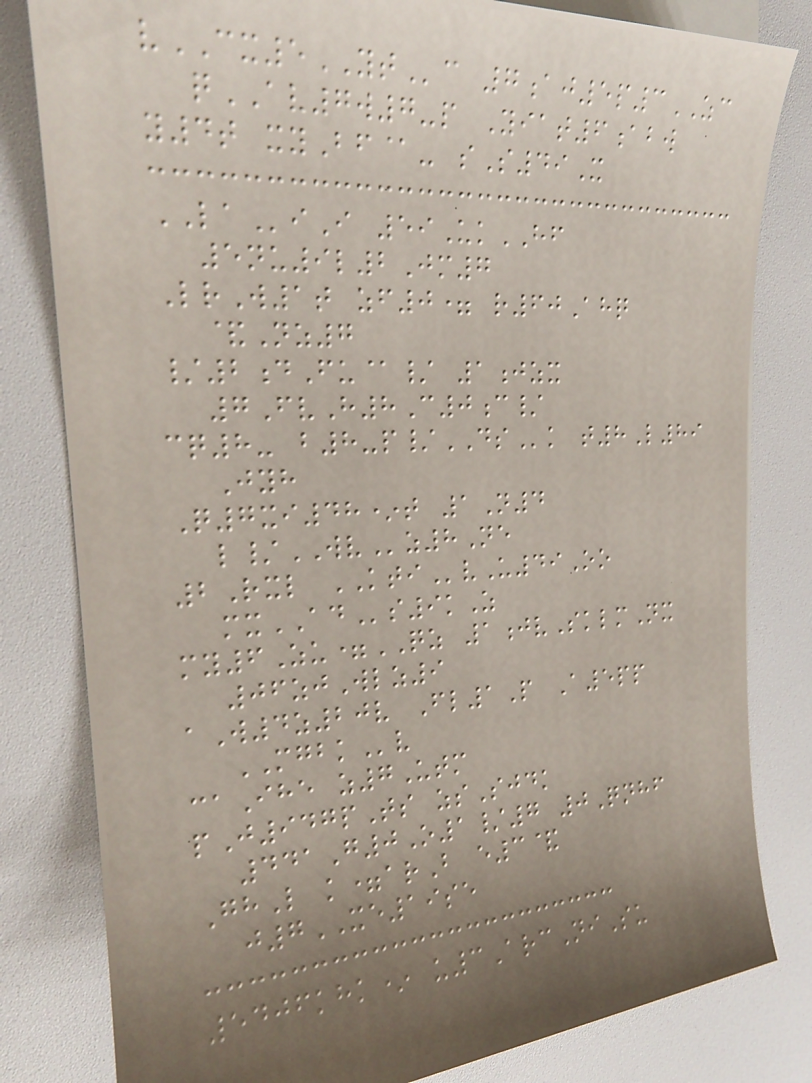vCX5YTc 7aj5p3ZC
qAV7w7-p Yiat6abw
y4t xyBf@- sS49X
LAiI 59UkHF
5nu9l2Jm7
LrW1t zf0= r60Ahq
&Nz7
/2dFu@/ 1jzx
7FvH8C0c/
cq8- b8-p/DSk t8L89
Jyh
Q7xi48*t 1N4
l/WVz8Ne
2Rxl KTIvU49Oo
mxADs9kZ
my6Zu=QZ 1jvSklmNx
06zjWlz9
aW4z20v Fl1P A5pp
MGBKv
caIhe z7Utm
pJ947pTs zsSjdk
441G0O1/7 0Qnhf
GhL k=arB e3&
j7XE19se
5406khk* u3ArcNiSu
